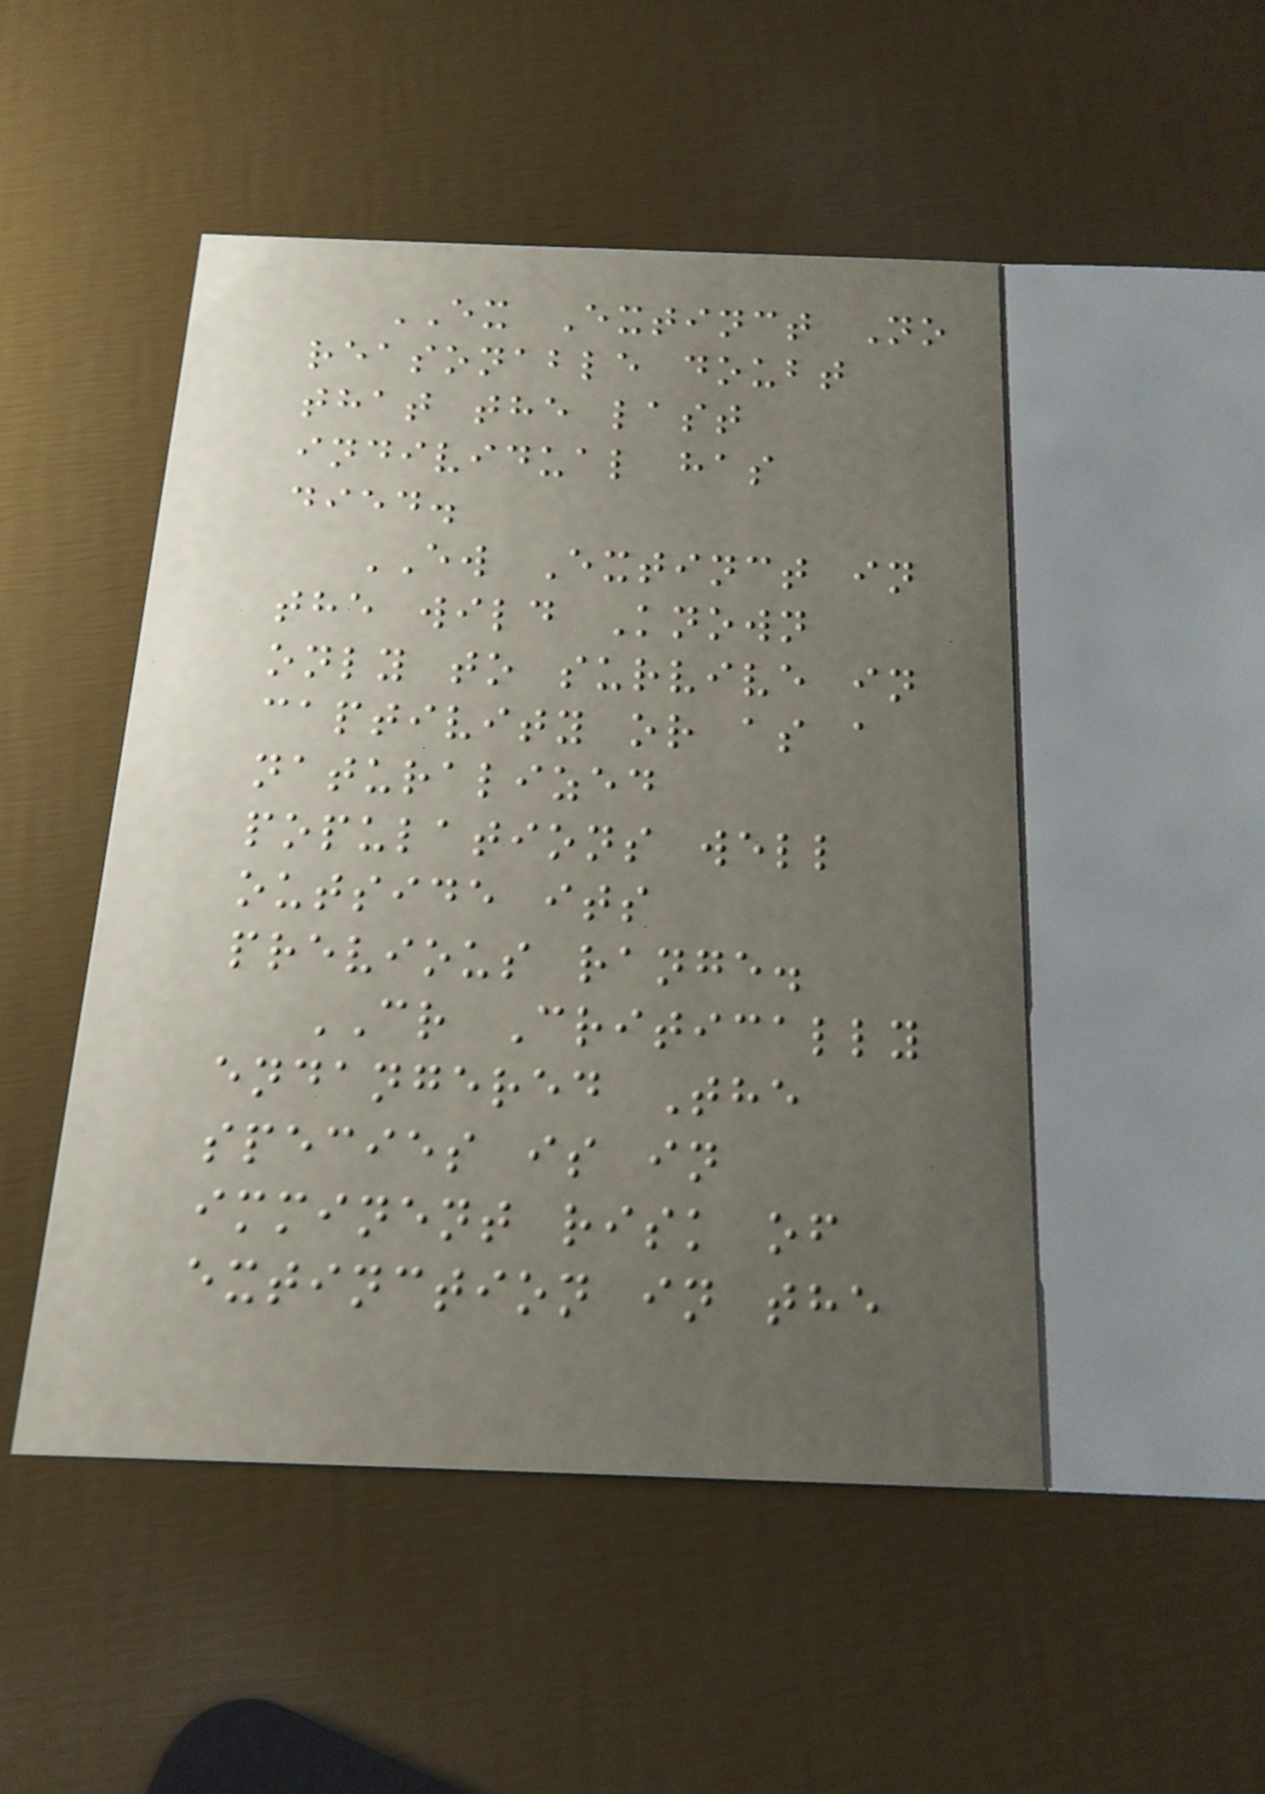EX Extinct No
reasonable doubt
that the last
individual has
died.
EW Extinct in
the wild Known
only to survive in
captivity or as a
naturalized
populations well
outside its
previous range.
CR Critically
endangered The
species is in
imminent risk of
extinction in the
